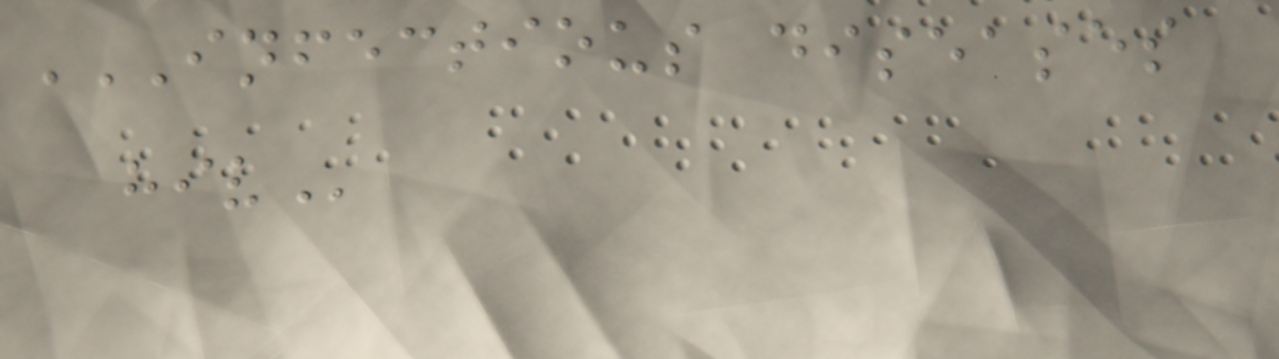INFECTIOUS DISEASES
HIV
